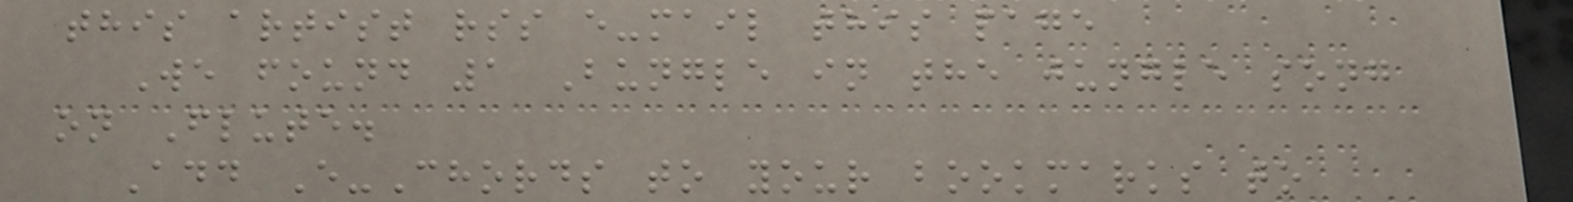this artist rss e-mail this page
We found 1 Bungle in the jungle song
on Flute.
Add E-Chords to your bookmarks to
